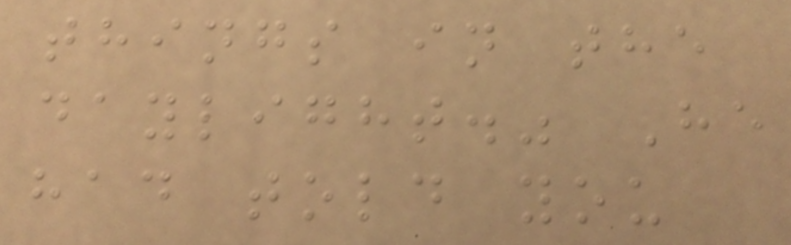things in the
daylight." He
had told you
